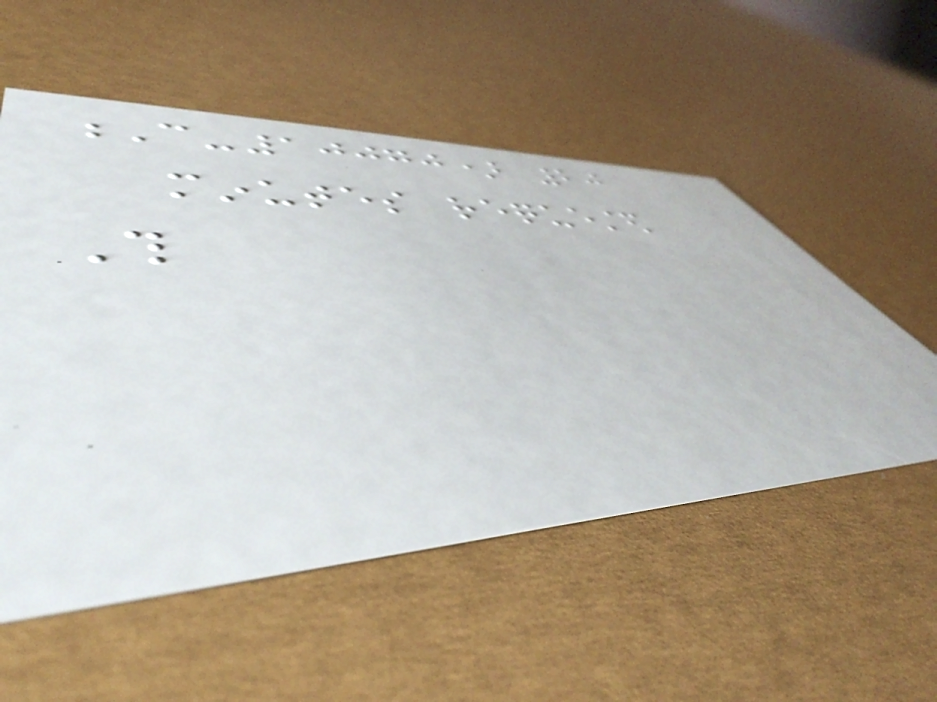C-10070) 20
minutes requested
This
